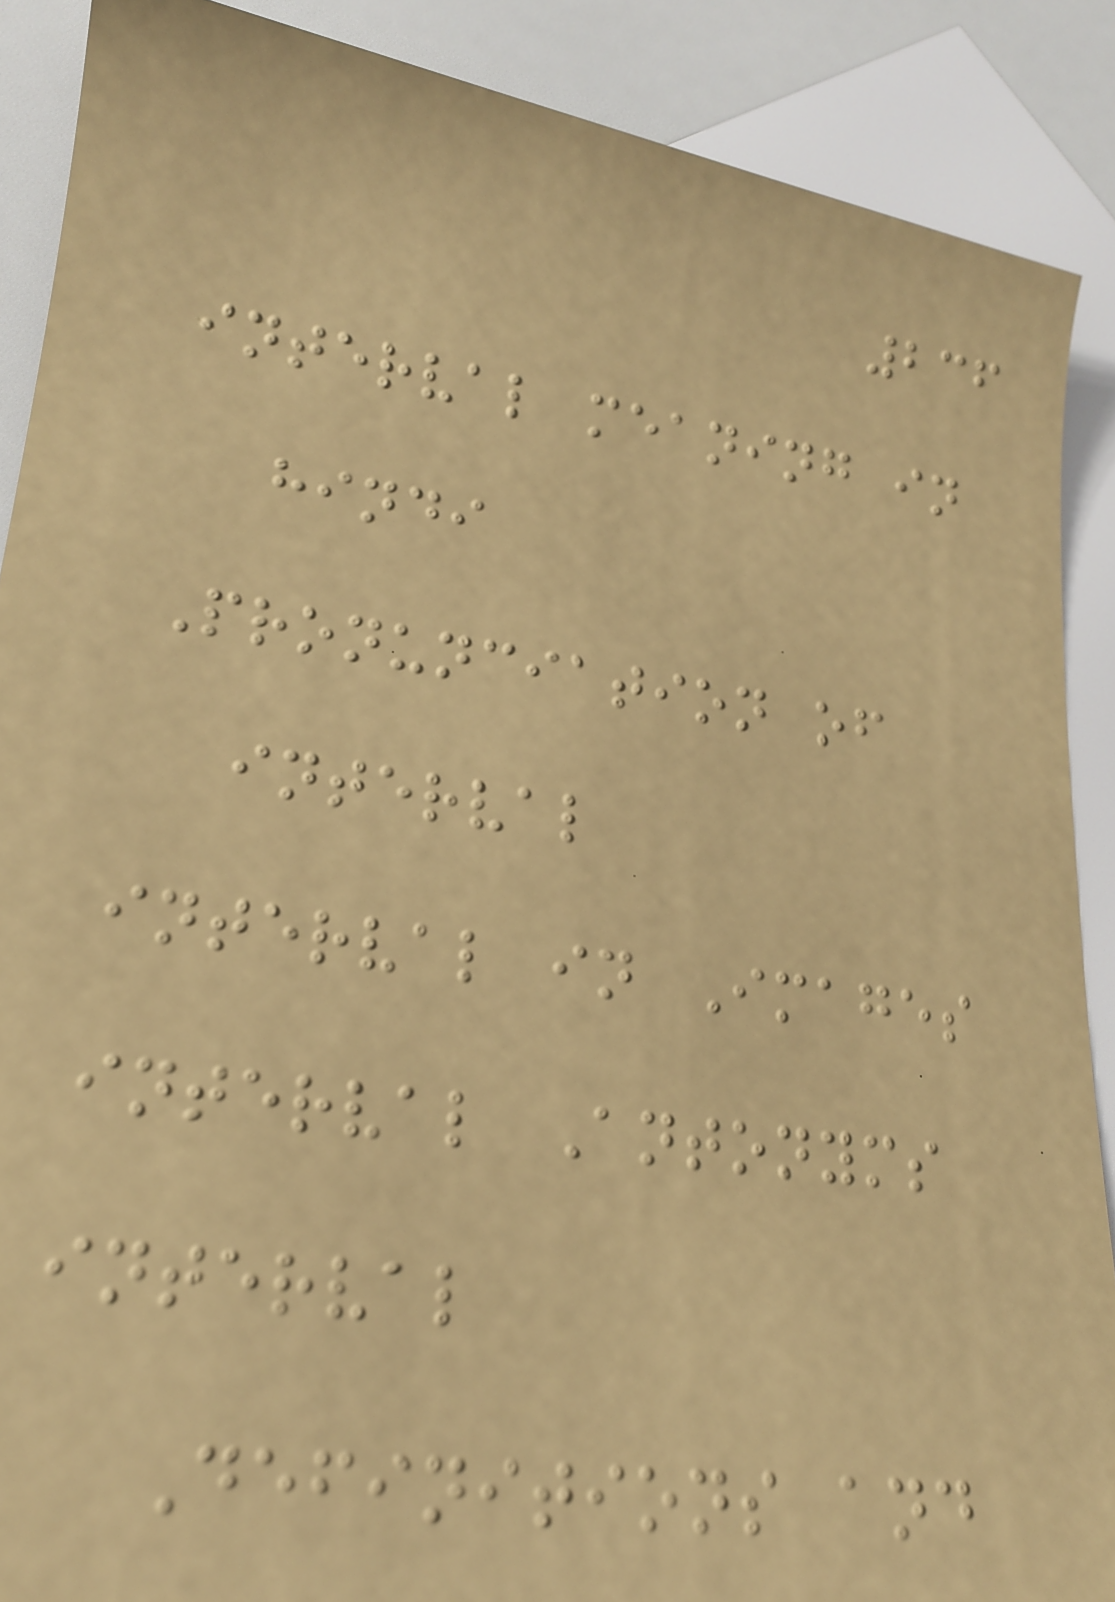236
interval meaning in
hindi
Pronunciation of
interval
interval in Images
interval Antonyms
interval
Definitions and
